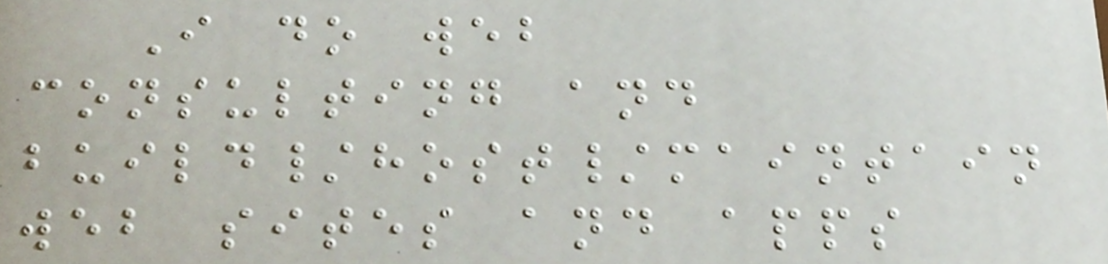I do web
consulting and
build/host/maintain
web sites and apps
